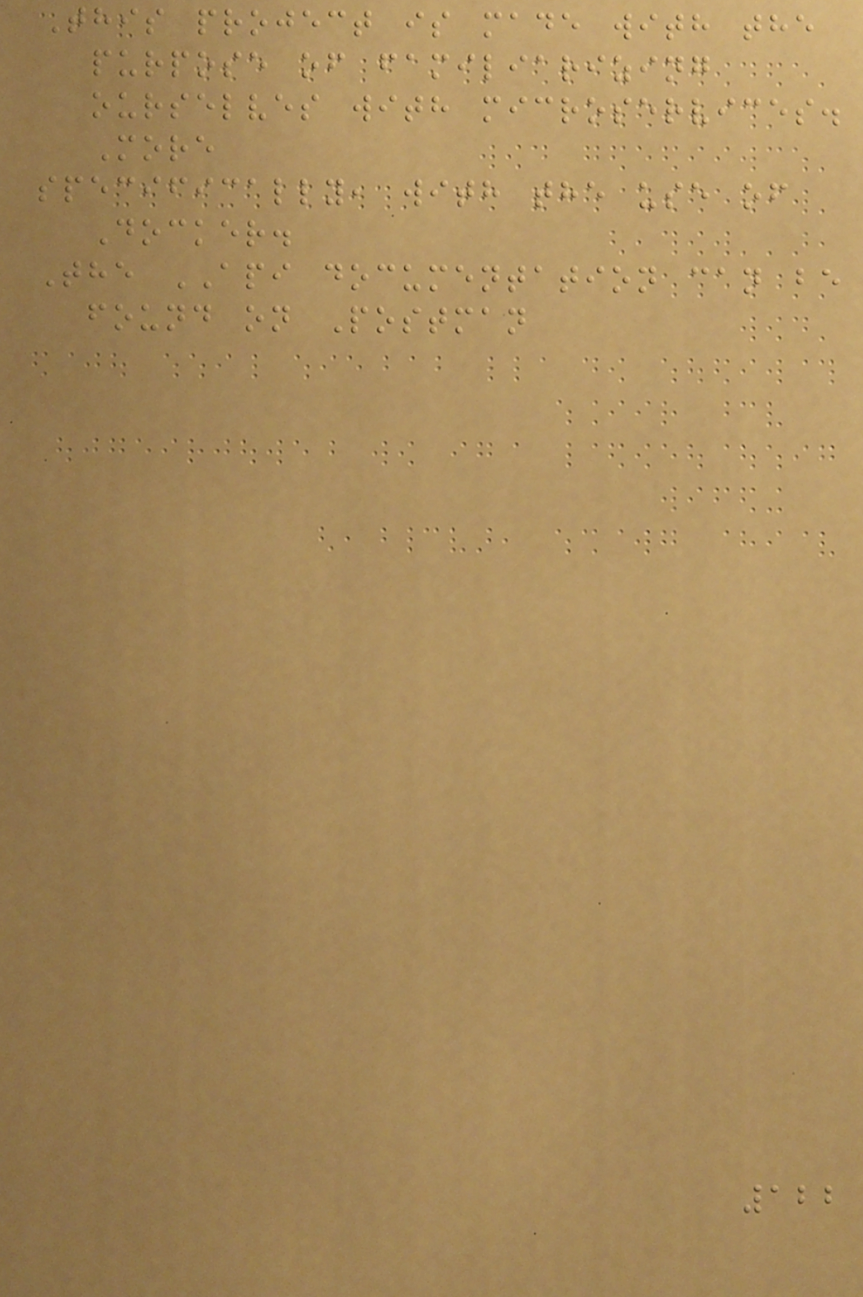This project is made with the
purpose of familiarizing
ourselves with microservices.
More
specifically, with the use of
Docker.
The API documentation can be
found on Postman
122
